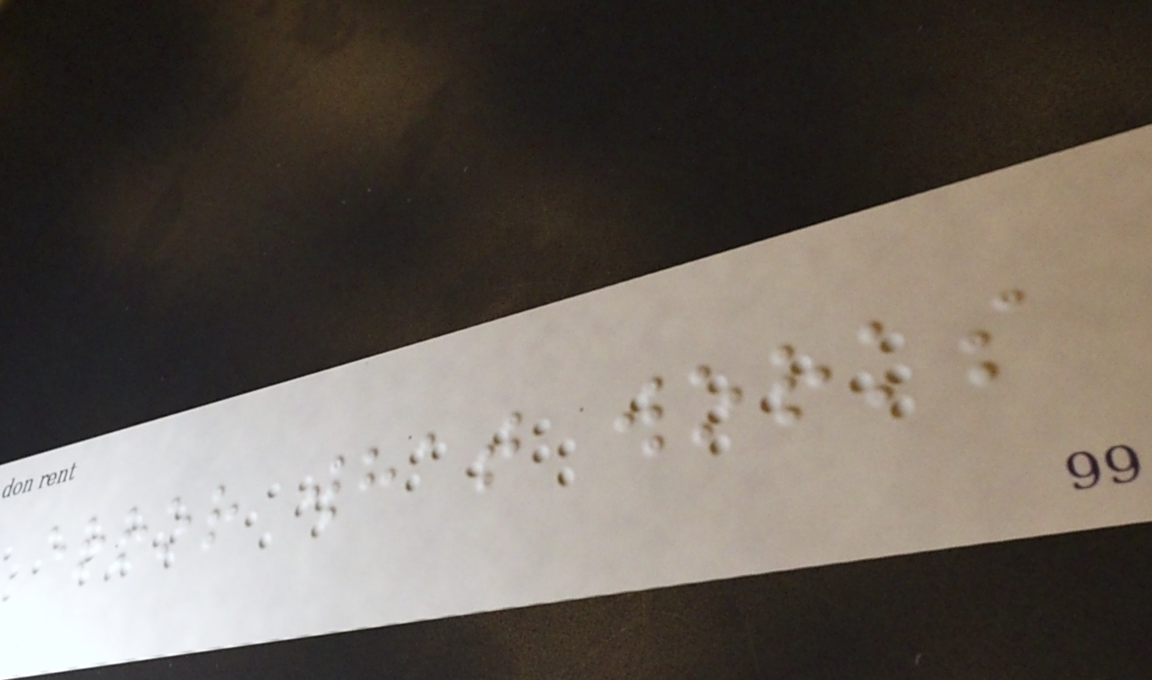error what works
